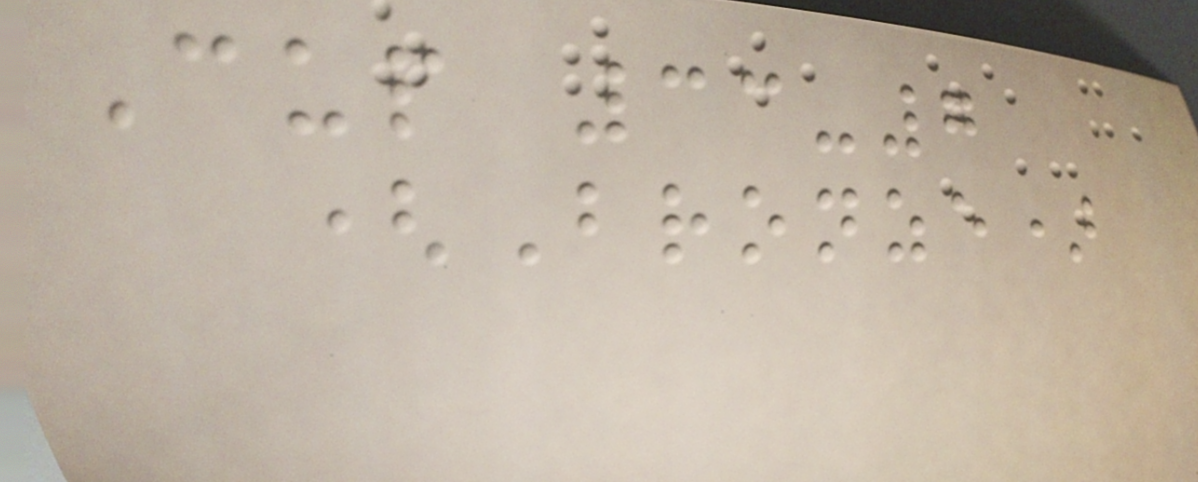Cup 33-7
(Bronze)
